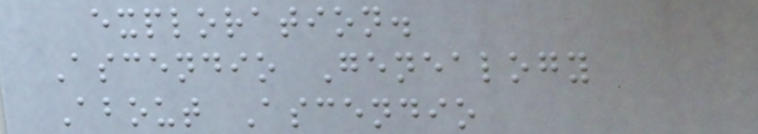exploration.
Ascendio Genealogy
About Ascendio
